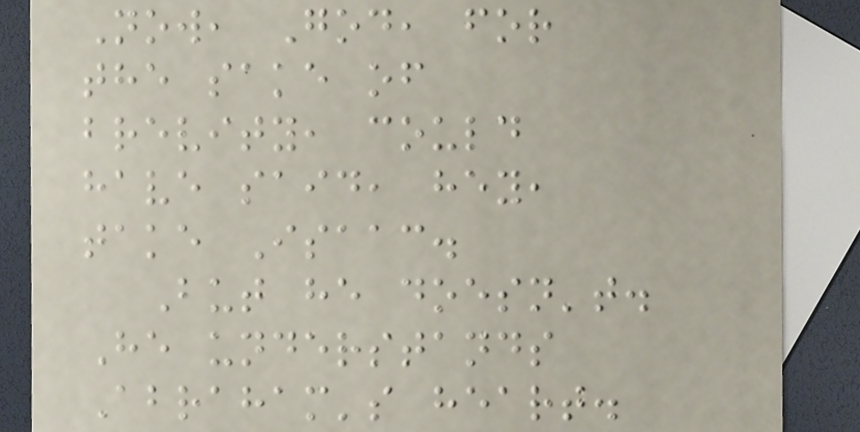Now, God, for
the sake of
brevity, could
have said, hey,
take Isaac.
But he doesn't.
He understands
Abraham's heart.
